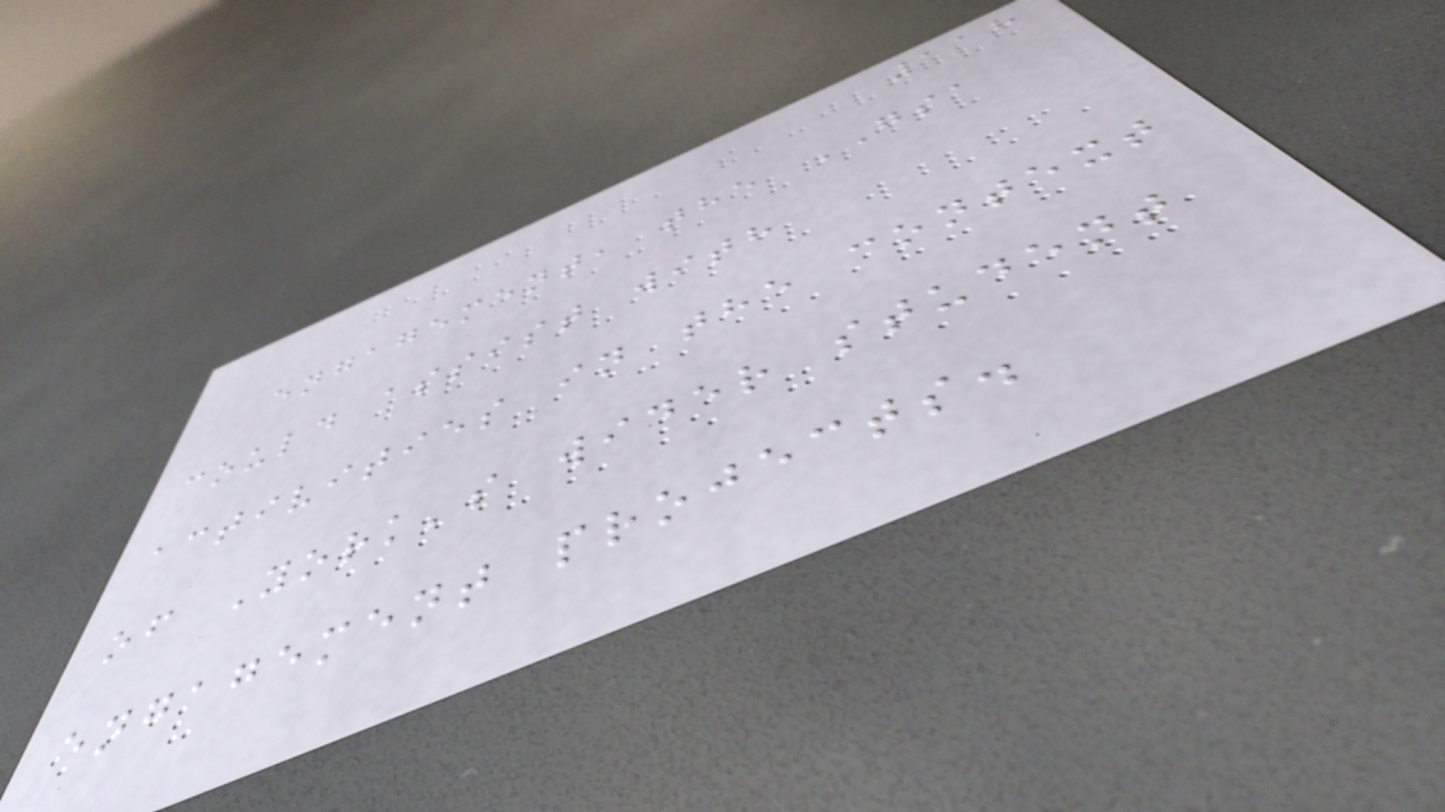118
engagement, the GSA
could assist with
activities in the context
of York's wider student
engagement projects.
